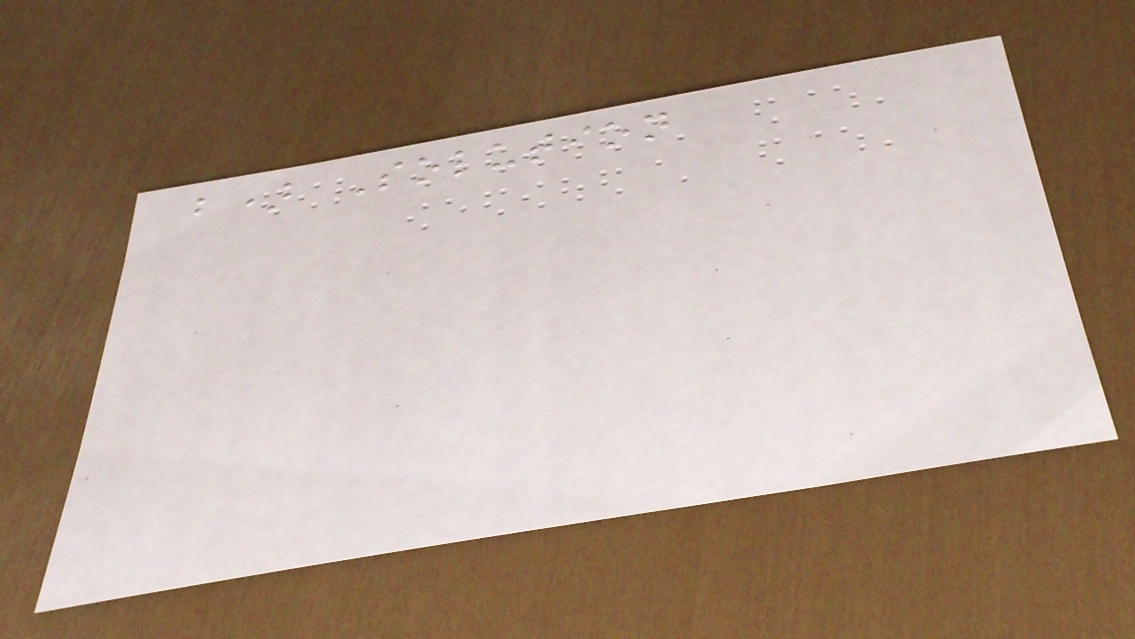b) Solution
